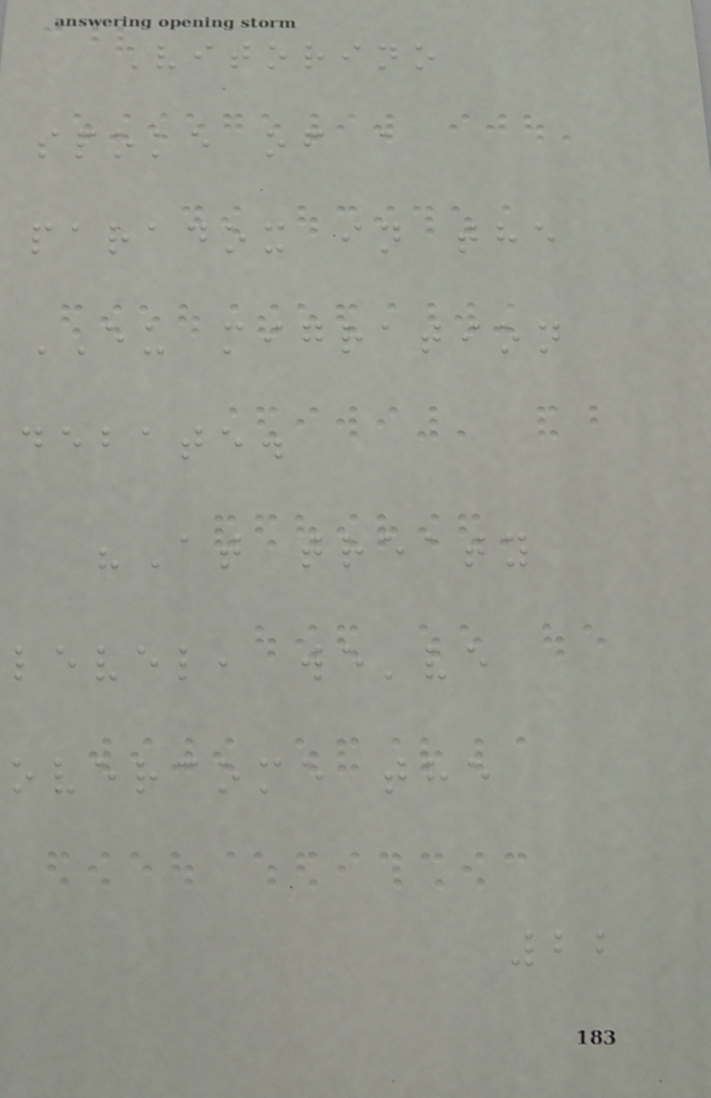Vitorino
spoke of a
paradox in the
EU migration
debate.
"At treaty
level, we've
overcome the
22
